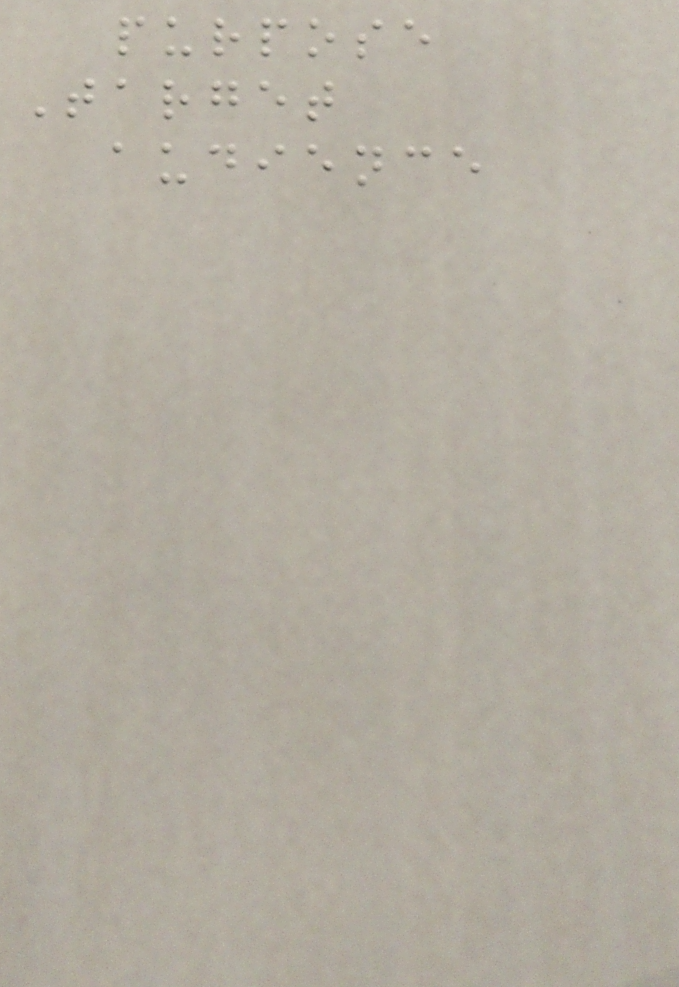purpose
Target
audience
